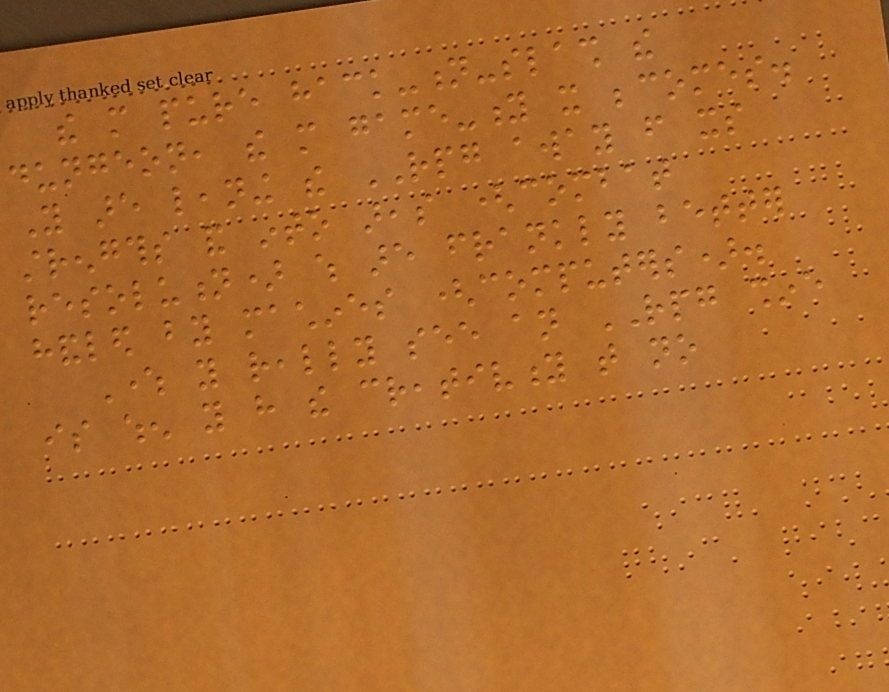the more pure hack-n-slash the
dungeon, the more game-y it becomes.
You are leaning the RPG away from its
strengths and into areas (combat
resolution) which are frankly better
handled by machines (computers).
Where you really see an RPG shine
is when you have the creativity that no
